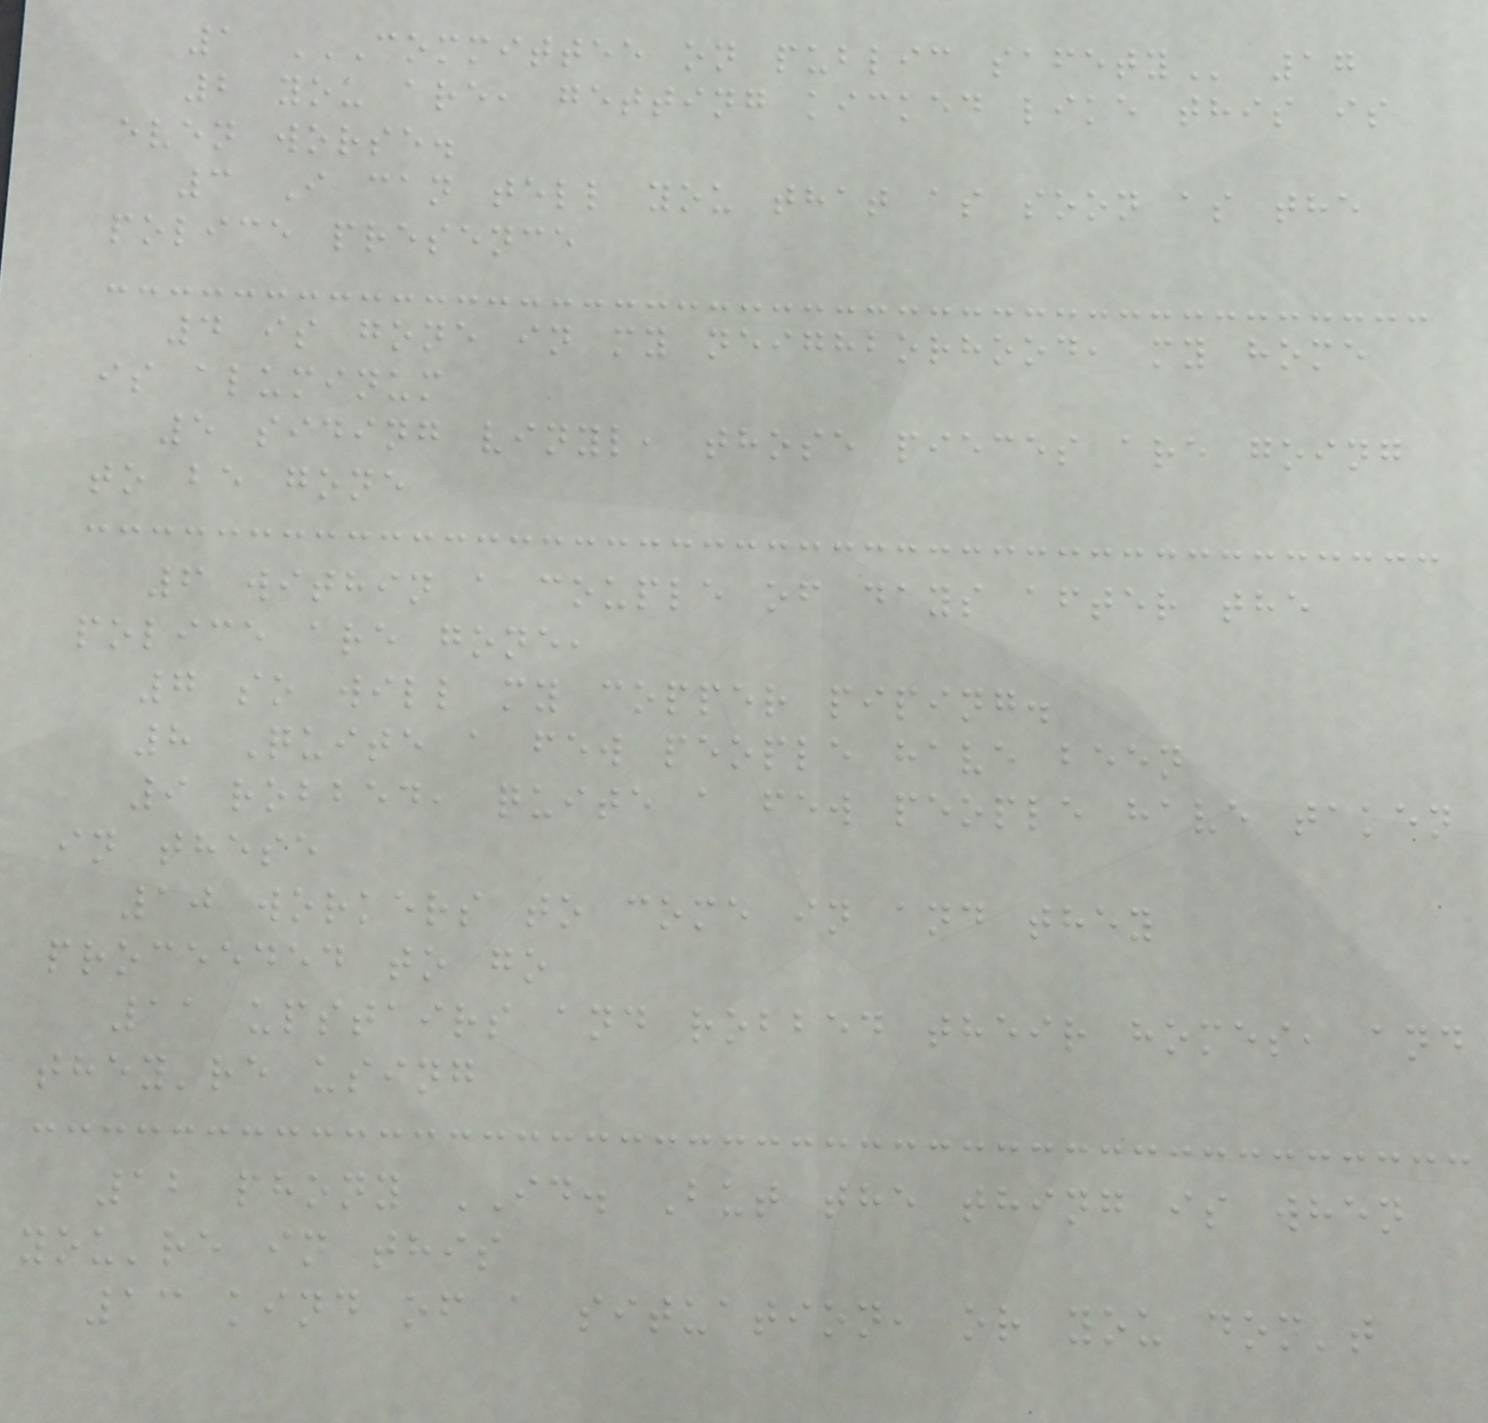1 COMMITTEE ON PUBLIC SAFETY 17
2 you are, getting kicked like this is
even worse.
3 I can tell you that as soon as the
police presence
4 is gone in my neighborhood, my home
is aluminum
5 siding vinyl, those pieces are going
to be gone
6 within a couple of days after the
police are gone,
7 so will my copper piping.
8 Quite a few people have been
9 robbed, quite a few people have taken
in these
10 workers to come in and they
proceeded to go
11 upstairs and robbed their homes, and
they're using
12 phony ID. But the thing is when
you're in this
13 kind of a situation, or you don't
